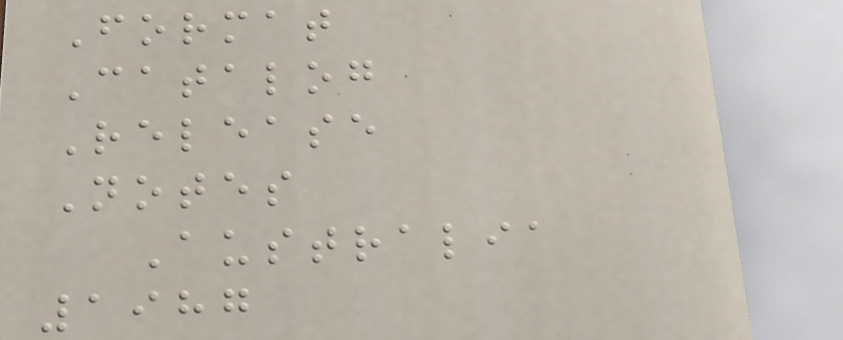Format
Catalog
Release
Notes
Australia
1987
